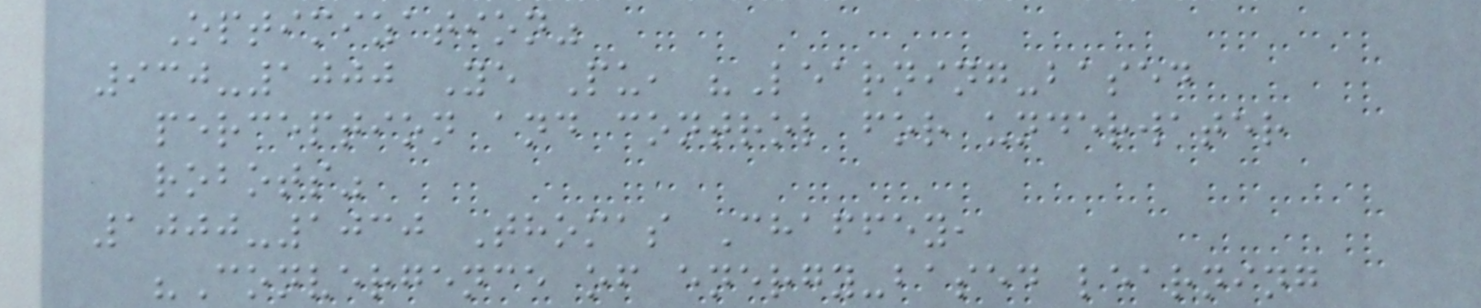Optimization"
930-1000 Ye Pu, "Learning-based
perception and control for underwater
robots"
1000-1030 Thomas Chaffey,
"Convergence of energy-based learning
